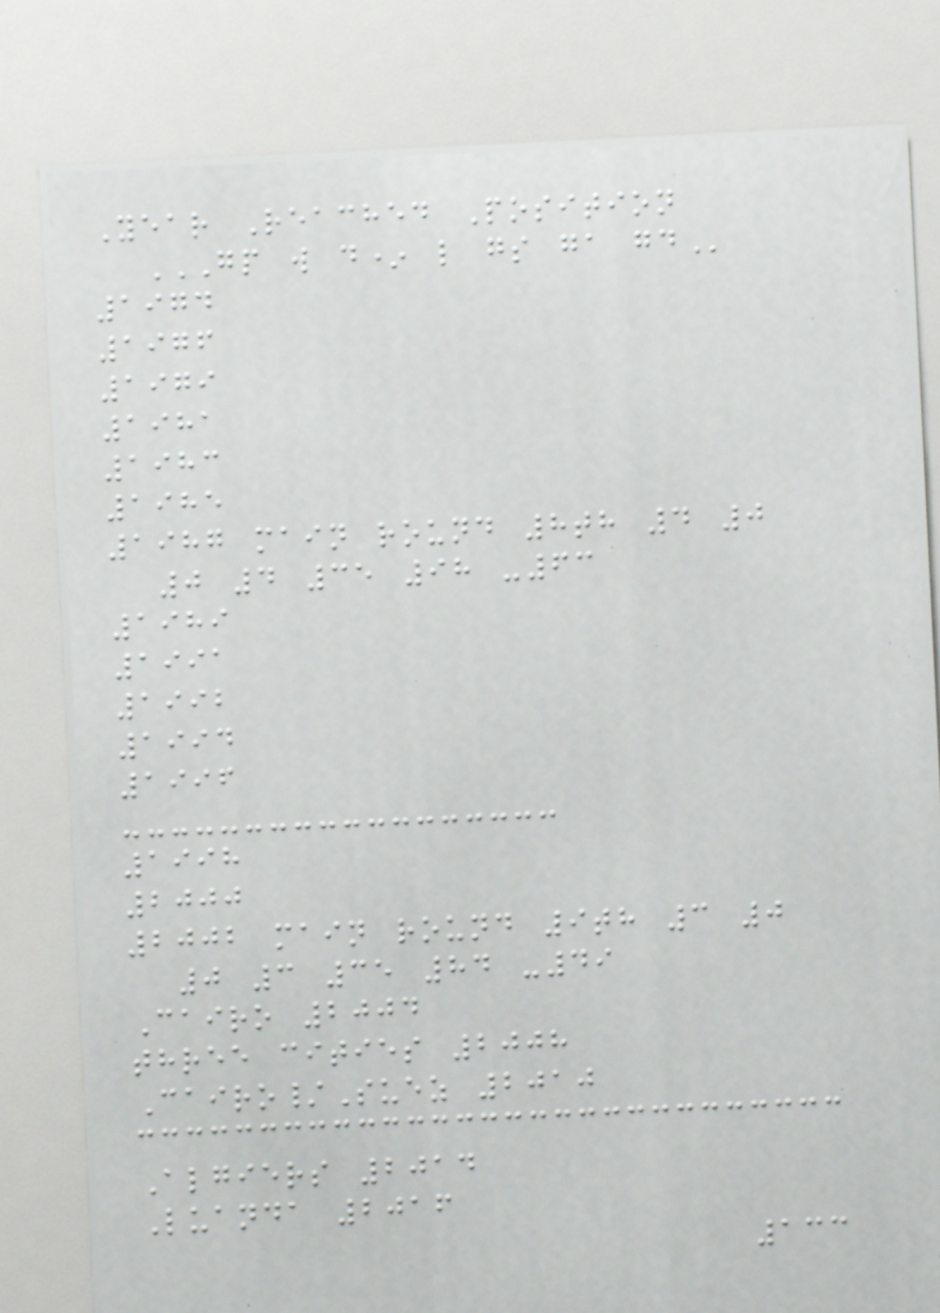Year Reached Position
GP W D* L GS GA GD
1974
1976
1979
1981
1983
1985
1987 main round 8th 4 0
0 4 35 98 -63
1989
1991
1992
1994
1996
1998
2000
2002 main round 9th 3 0
0 3 35 84 -49
Cairo 2004
three cities 2008
Cairo/Suez 2010
Algiers 2014
Luanda 2016
133
